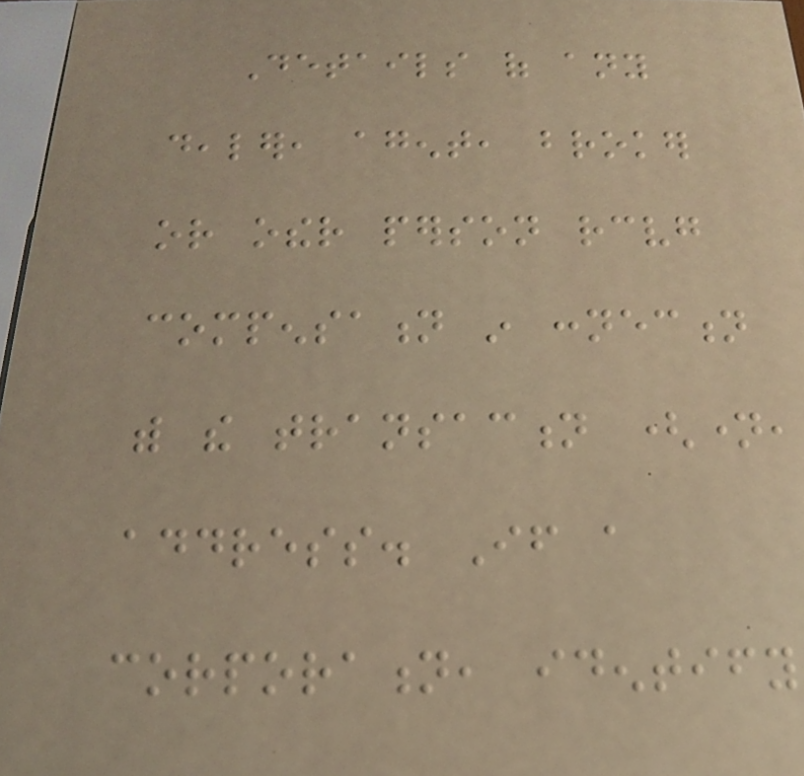Details of any
dealer, agent, broker
or other person receiving
compensation in connection
with the transaction (name,
address. If a
corporation, identify
